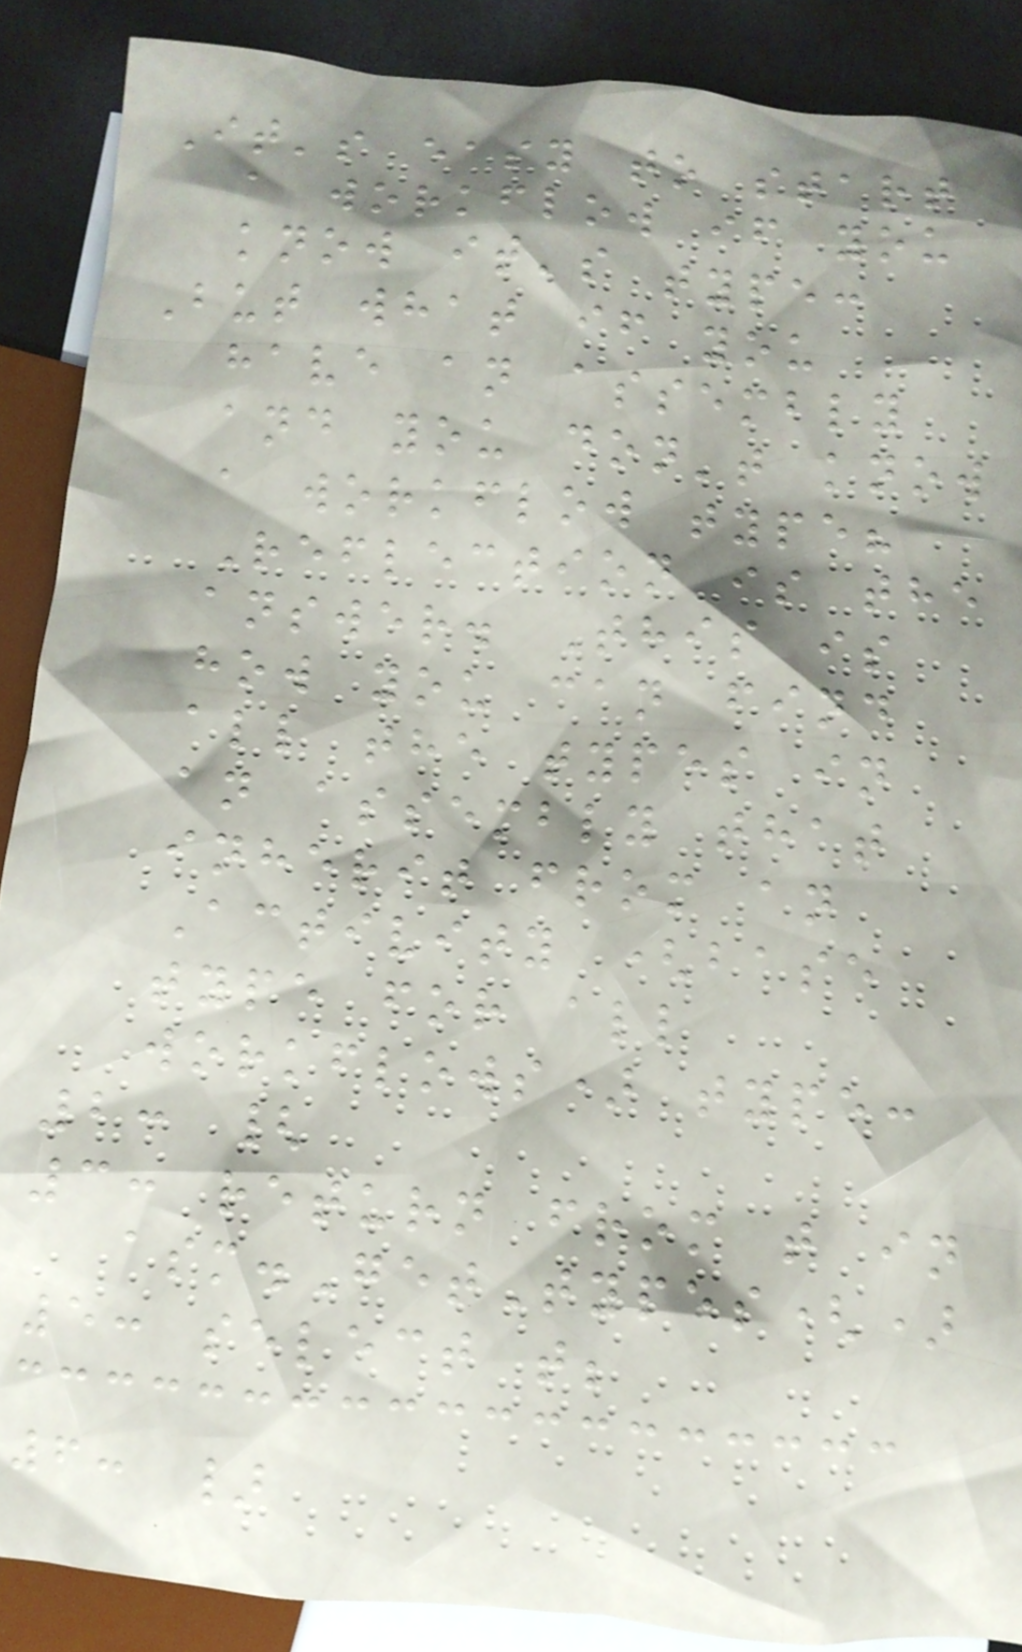It's easy to start
a workflow if you
know it's type:
But what if you
have an assembly
and you don't know
a workflow type?
Reflection is the
answer. This is
how you can find
all the types in
an assembly that
inherit from an
Activity (base
type for all
workflows) type:
2: {
3: return from t in
asm.GetTypes()
5: select t;
6: }
